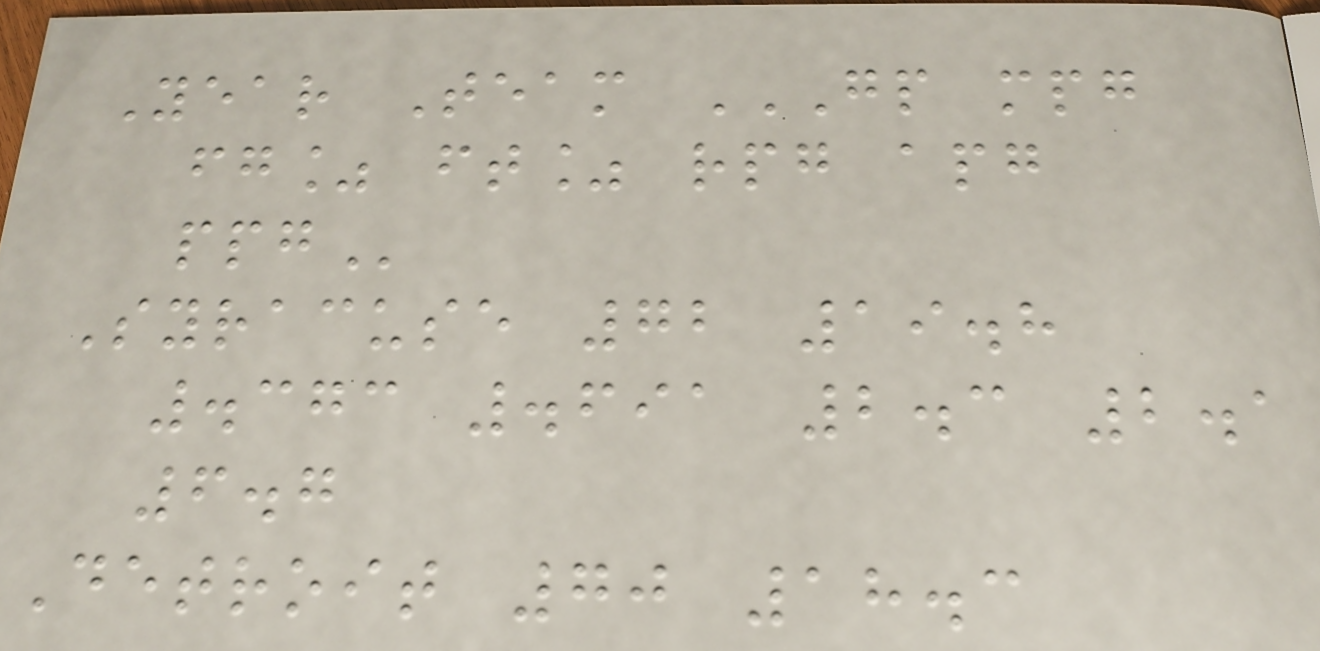Year Team GP MPG
FG% FT% RPG APG
PPG
Syracuse 72 19.8
.373 .691 2.3 2.1
6.7
Detroit 70 18.3
